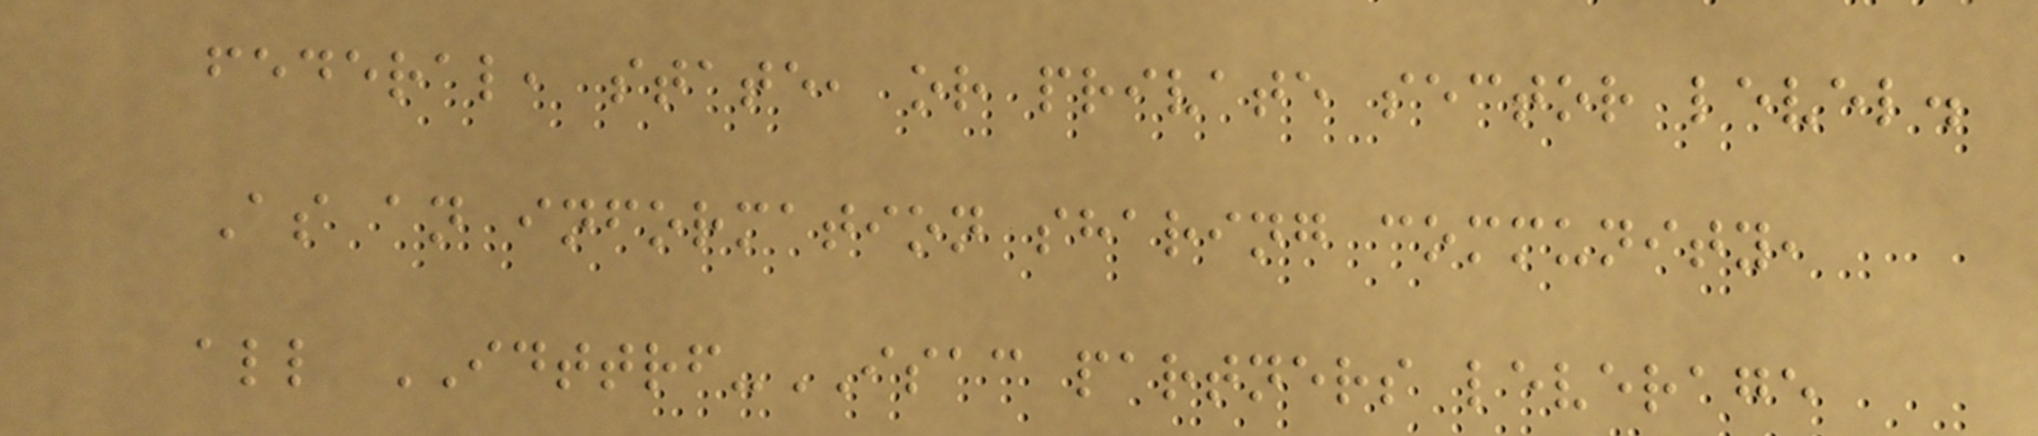federal, state, or private sector level.
As an information sharing community,
all IDTTRF-ISAC partners leverage
